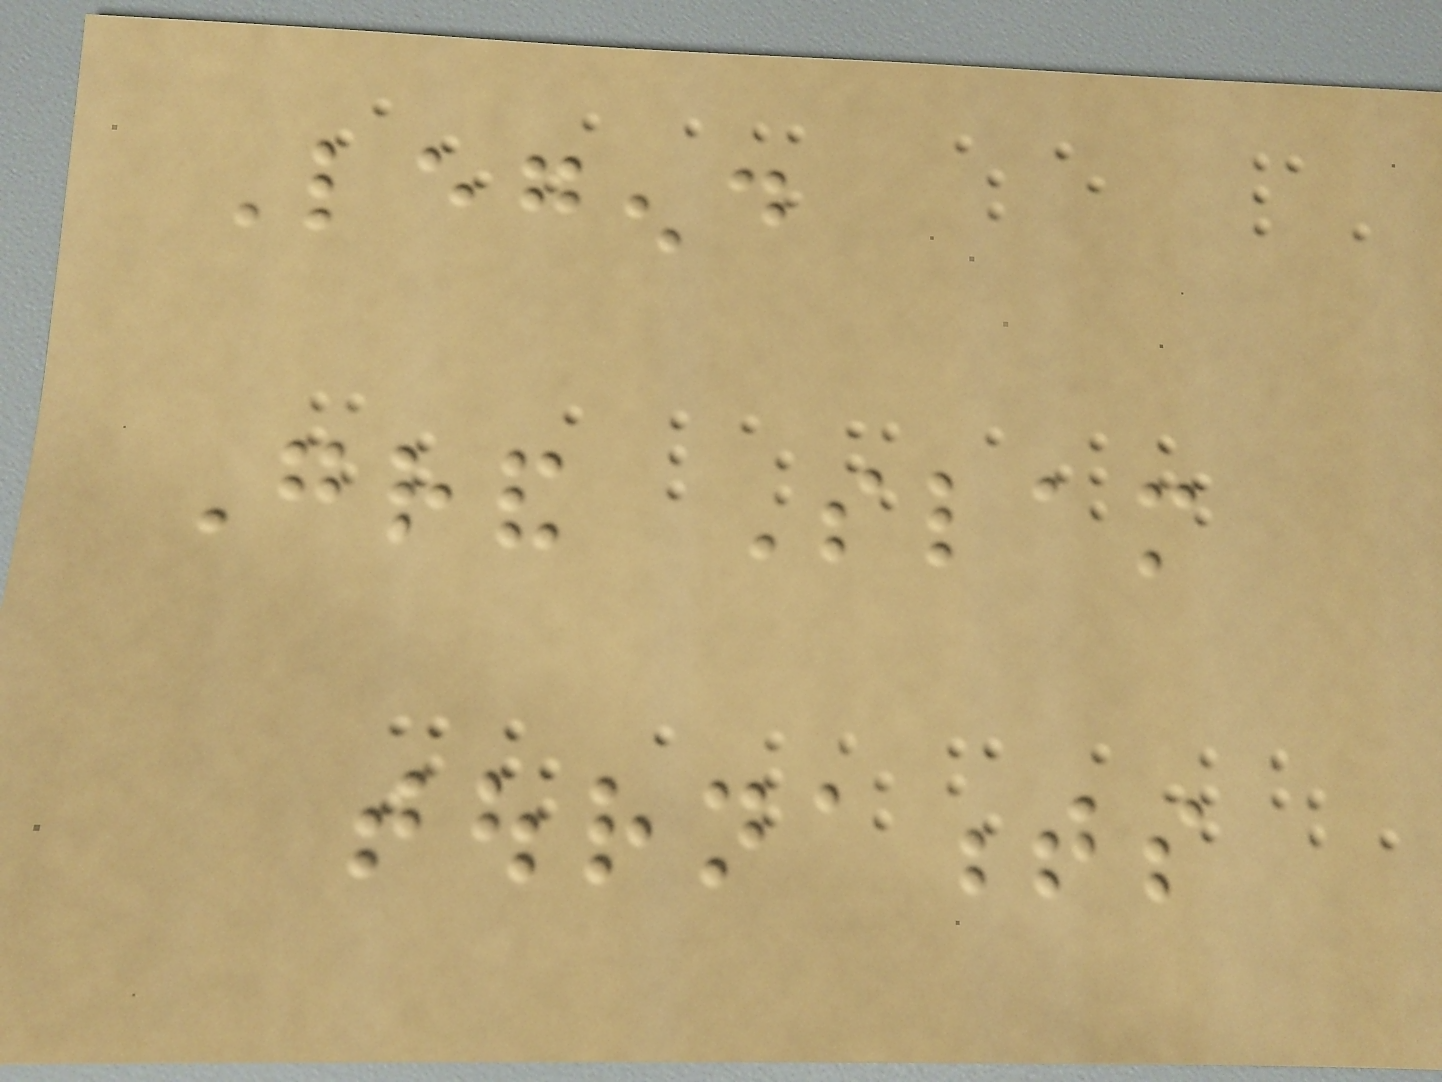Legend
Grand Slam
tournaments
